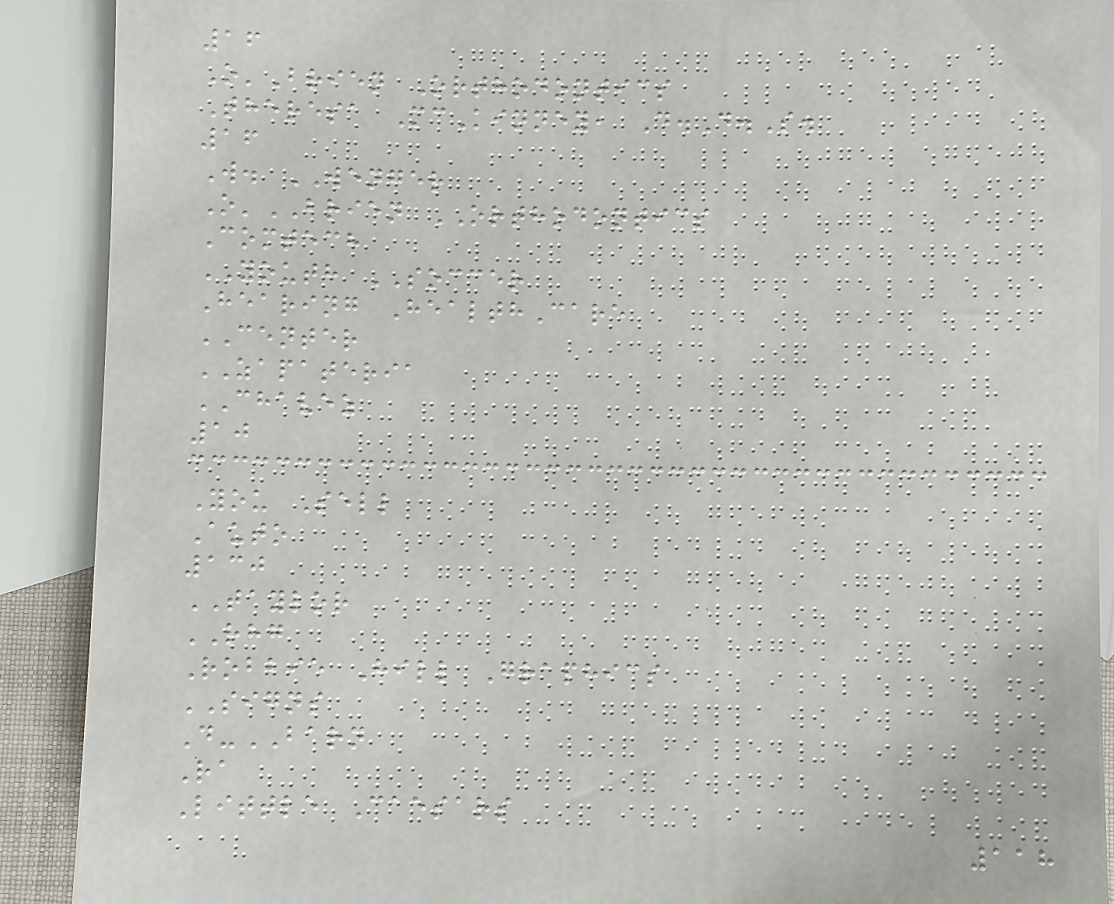16
O'Brien Orthodontics
Theresa McKinney, D.D.S.
16
W. WENGER
O'BRIEN ORTHODONTICS
Comtech
YOUTH SOCCER
Hearing HealthCare
CENTER
ZAPATERIA
CHAVEZ
10
You Sell
Auto
130
TAYLOR
RHG
Robbie Hill Graphics
SIGNS
D-BARN
Ra
Little Caesars
118
